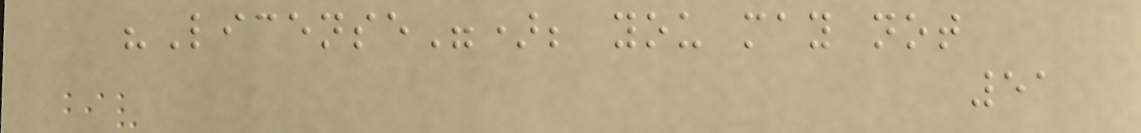"License"); you may not
51
